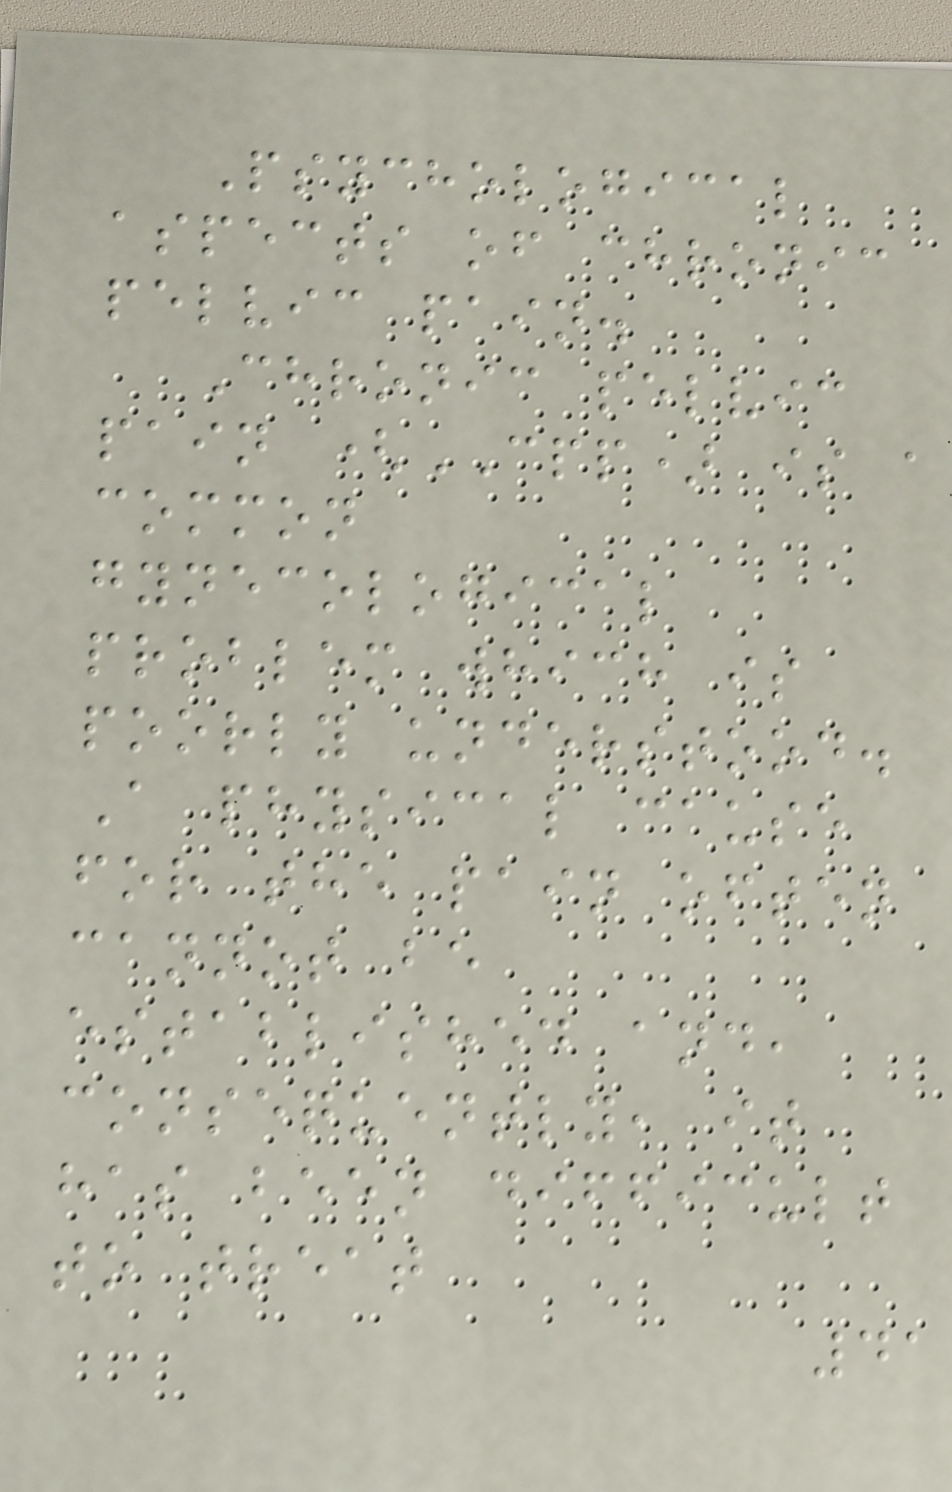Psychological
aspects of chronic
pelvic pain.
Chronic pelvic
pain (CPP) is a
common
gynecological
problem which is
poorly understood.
A physical cause
for the pain often
cannot be
established and,
consequently, it
has been difficult
to treat
41
